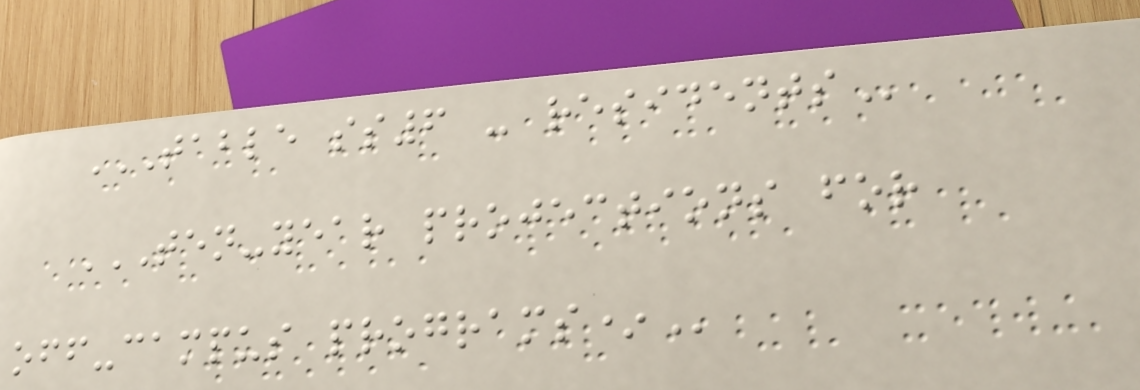TABLE SS6 - RESIDENTS
TEN-YEAR PROJECTIONS FOR
OFF-CAMPUS PROGRAMS*
